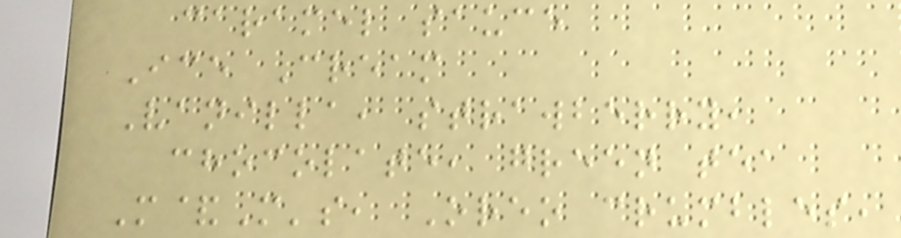caramel sauce
Ice Cream
Vanilla, strawberry,
chocolate, green tea
M&M's, Oreo crumbles,
